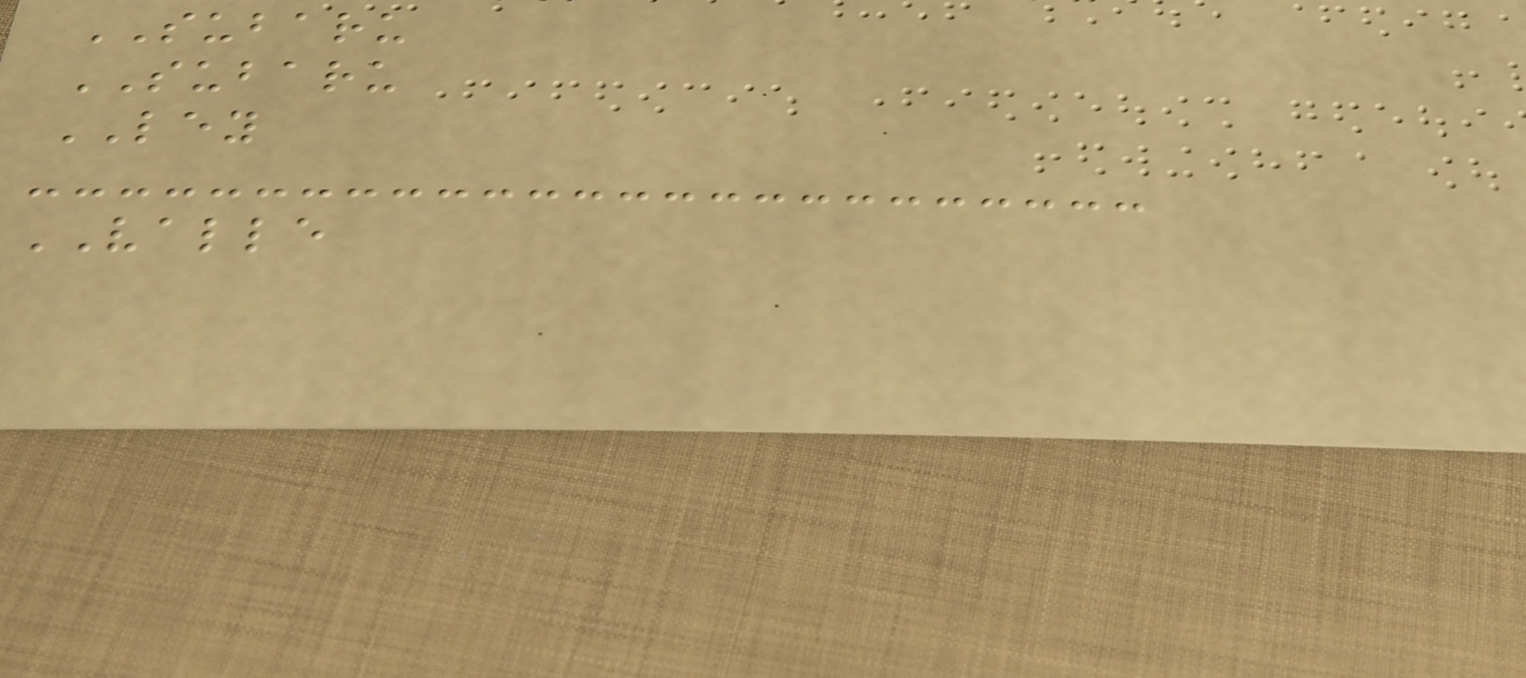SUBARU
SUBARU
LEY
VALLE
